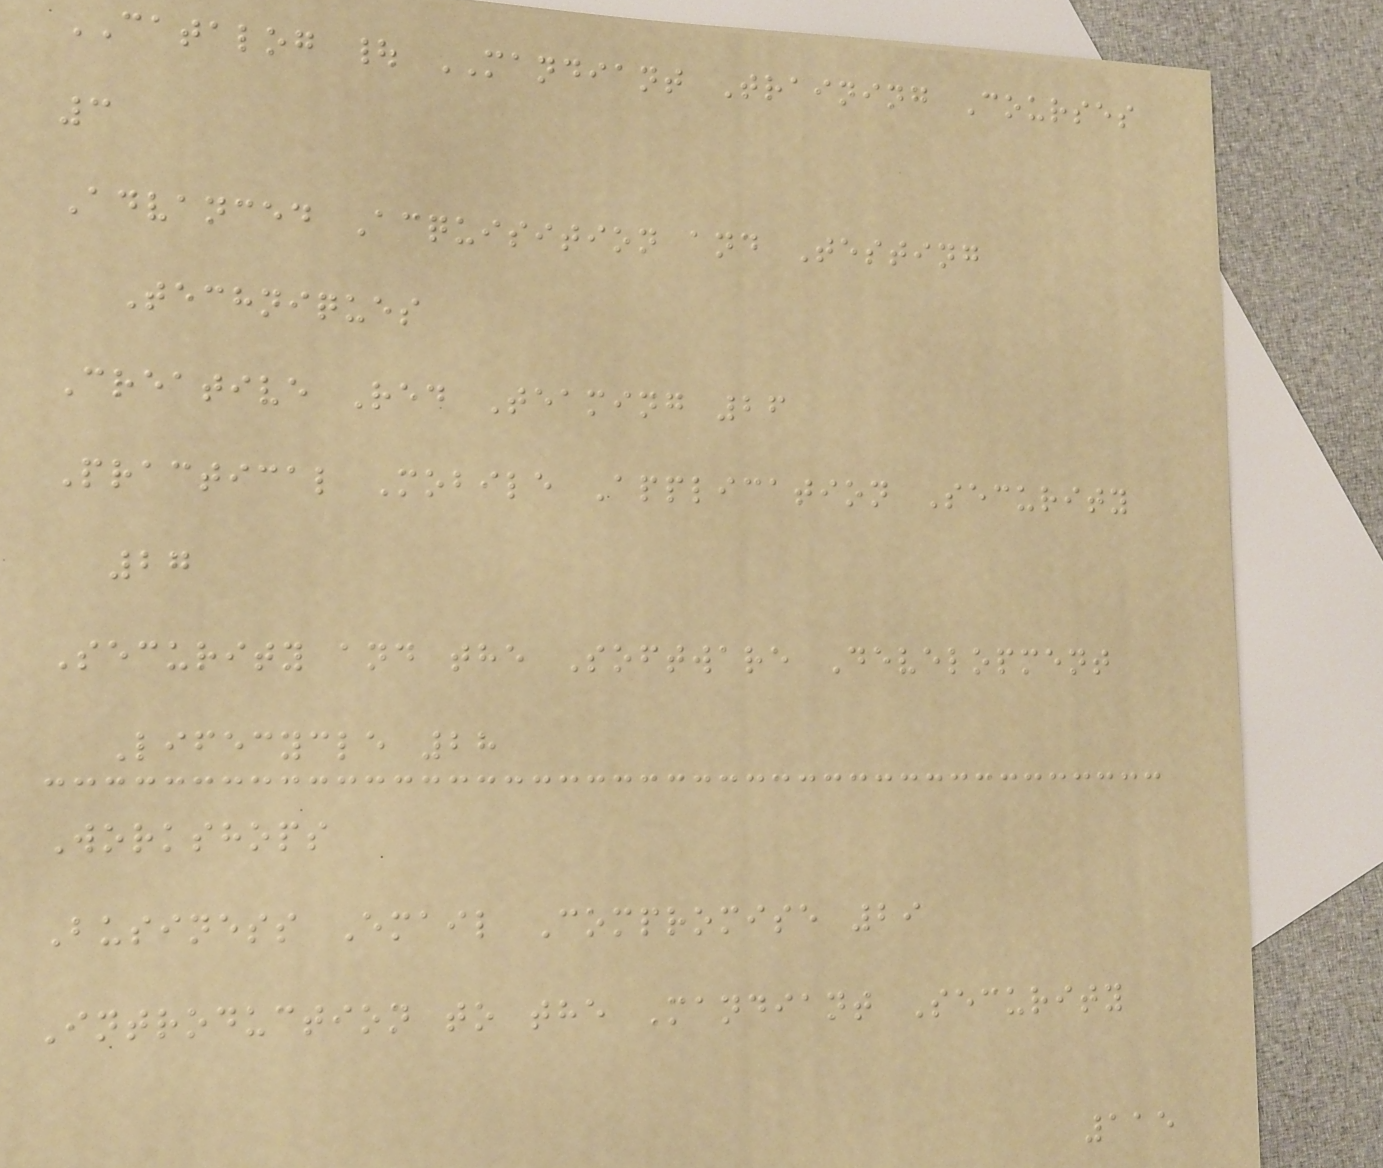CATALOG | MANDIANT Training Courses
3
Advanced Acquisition and Testing
Techniques
Creative Red Teaming 26
Practical Mobile Application Security
27
Security and the Software Development
Lifecycle 28
Workshops
Business Email Compromise 29
Introduction to the Mandiant Security
115
